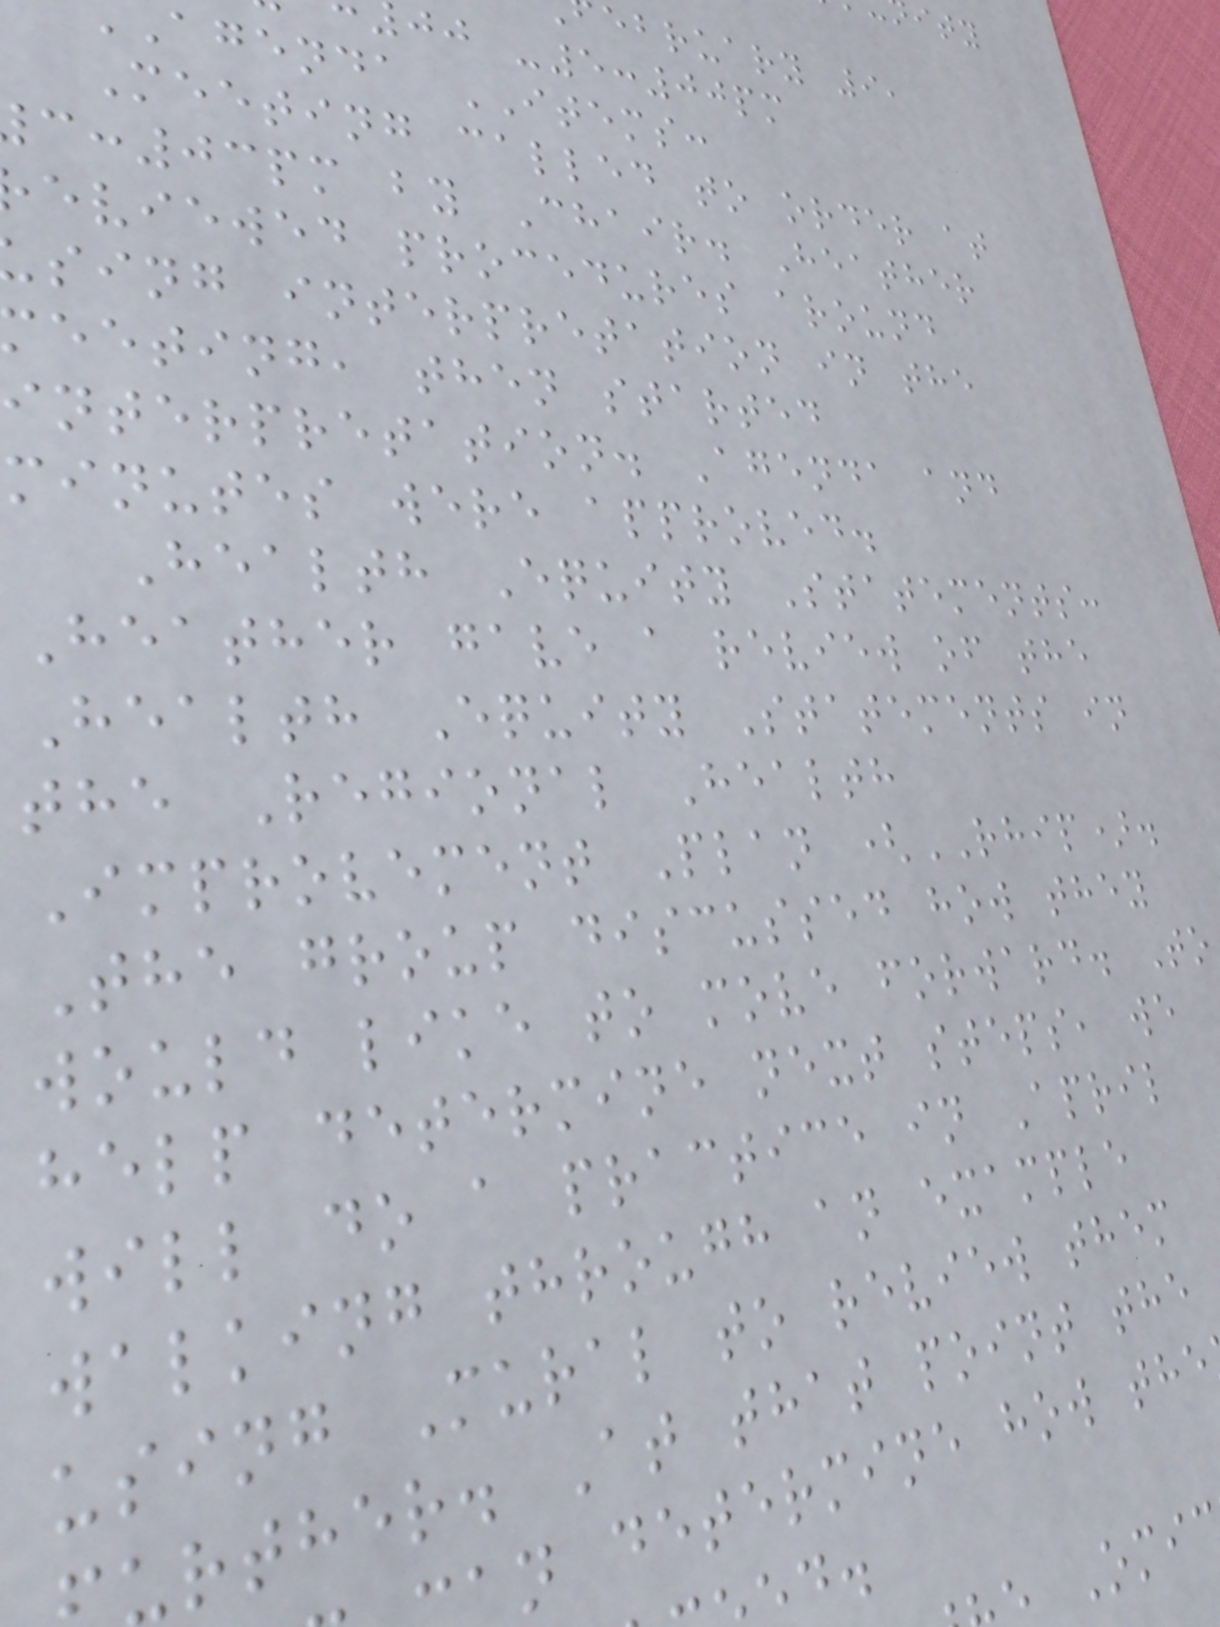ebruary 9,
jj -5:00pm
agenda ITEMS:
Meeting called to order at
:03pm by Chair. Heather
eviewed procedures around
sing interpretation in the
eeting, then started
interpretation. Agenda and
minutes were approved.
Health Equity Statements:
Heather gave a review of the
Health Equity Statements in
the Regional Health
Improvement Plan (RHIP).
The group discussed how they
would like to move forward. To
help determine next steps, we
will do a practice in April
walking through an example
using Mural to review them
rther. At that point the
n determine how the
